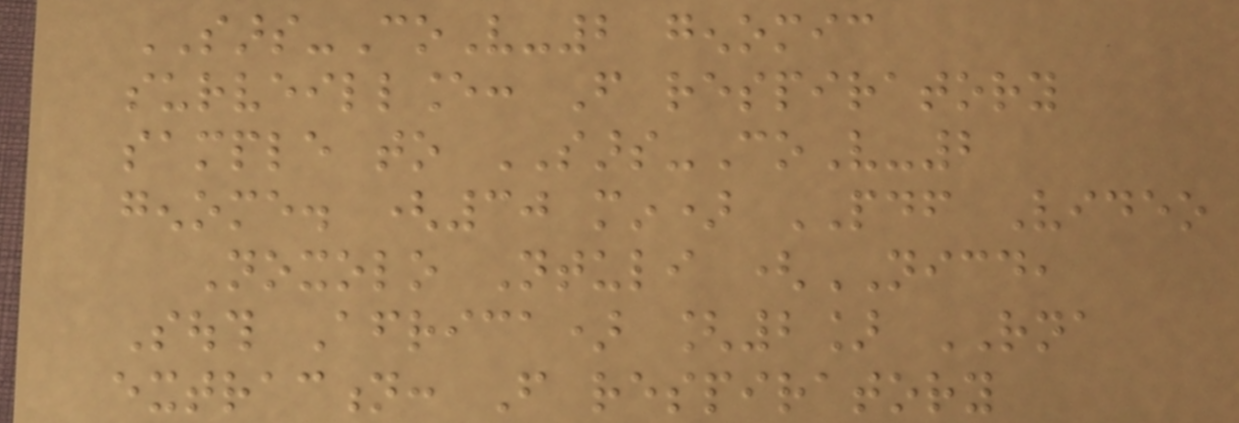SARS-CoV-2 genomic
surveillance: From respiratory
sample to SARS-CoV-2
genome. (30 min) PDF Video
Noxolo Ntuli (NICD,
South Africa) [2] RNA
extraction: From respiratory
